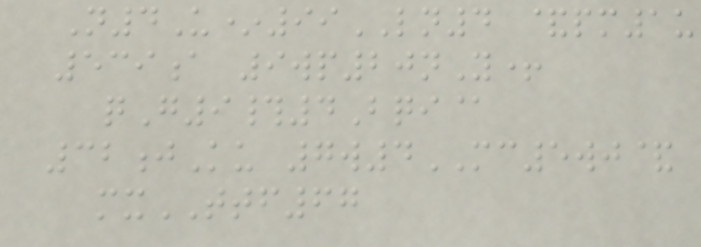N4U*99LN4 &pm1u
539a 9wp20nY+
qG9#4Bqi@
32jKu 7w4MC5wj&
mxTTF67
